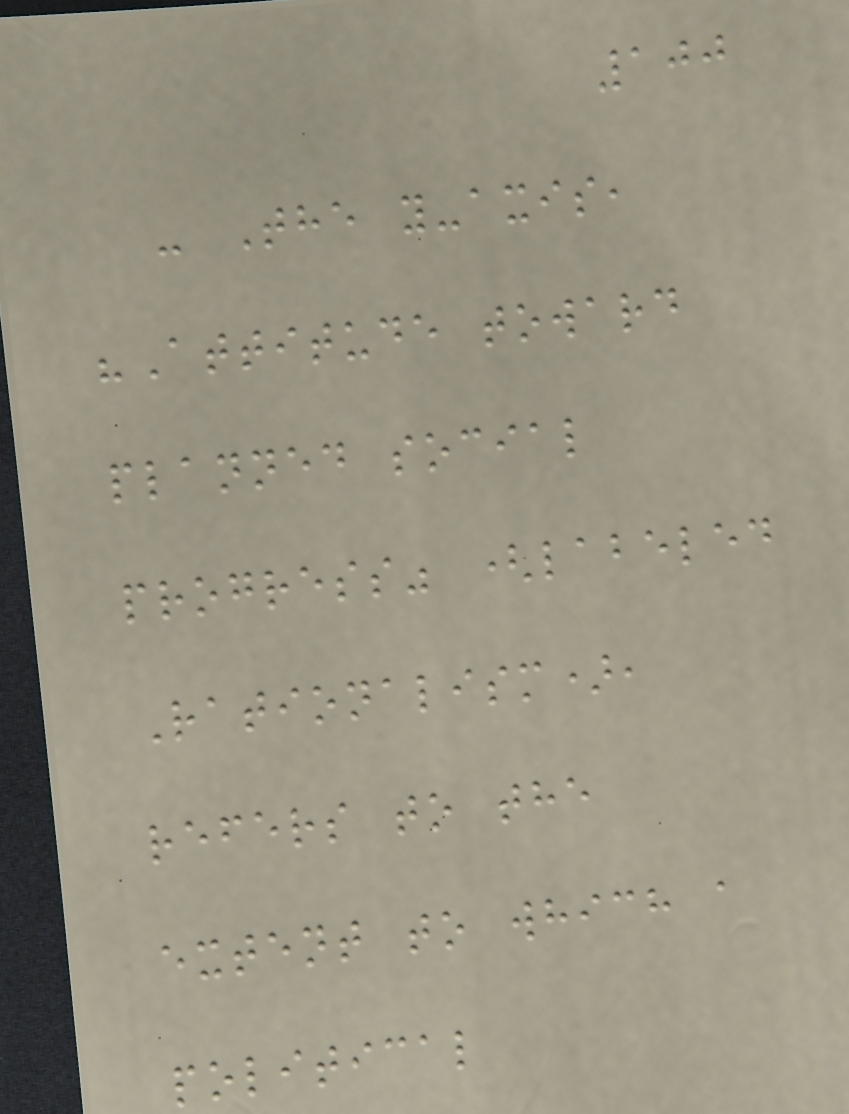100
- The y-axis,
"Attitude toward
planned social
progress" (labeled
Rationalism),
refers to the
extent to which a
political
